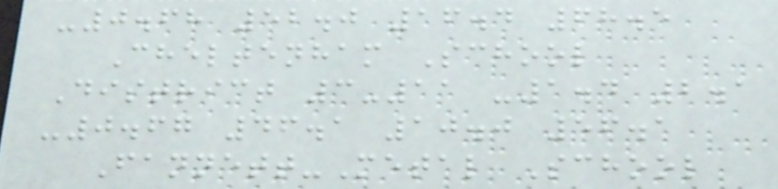-0.68 52.0 16.4 68.5
Cheltenham School
District 3-11 -1.4 2.1
-0.67 46.1 10.0 56.1
Fannett-Metal School
